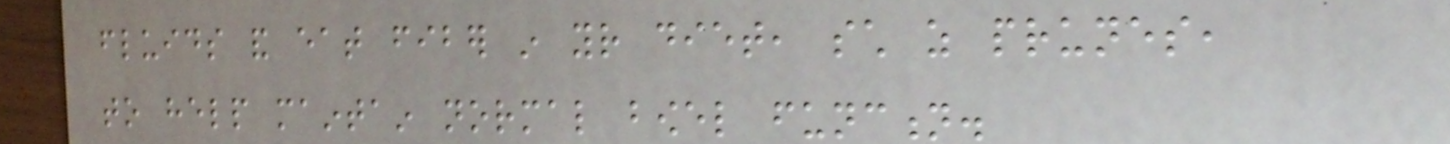fluids and eat fiber in your diet, such as prunes,
to help maintain normal bowel function.
